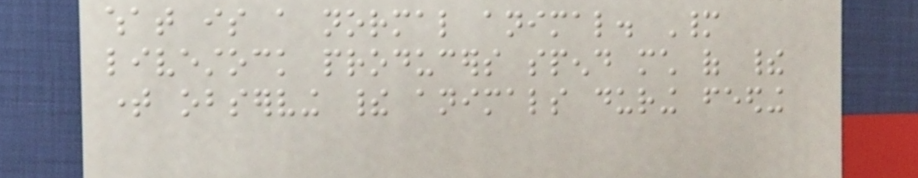what is a normal animal. Many
livestock producers spend much of their
time observing their animals during feeding
